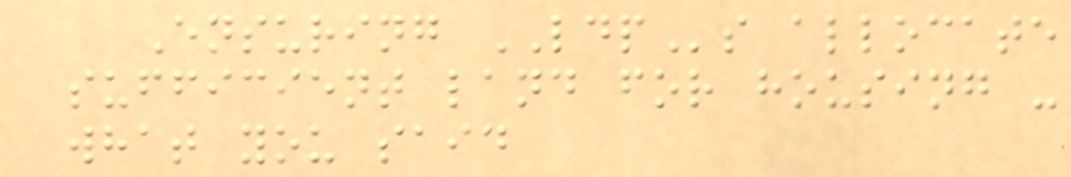Ensuring LDPs allocate
sufficient land for housing -
what you said
